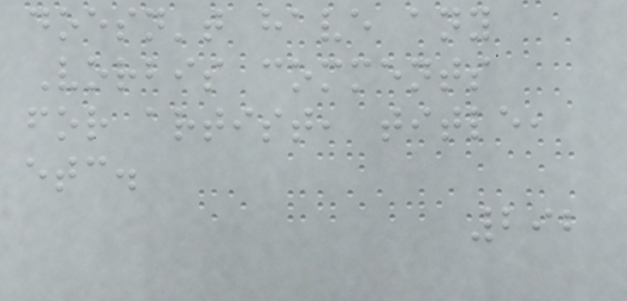doesn't have any
Vorbis comments
for artist, title,
etc.
292
